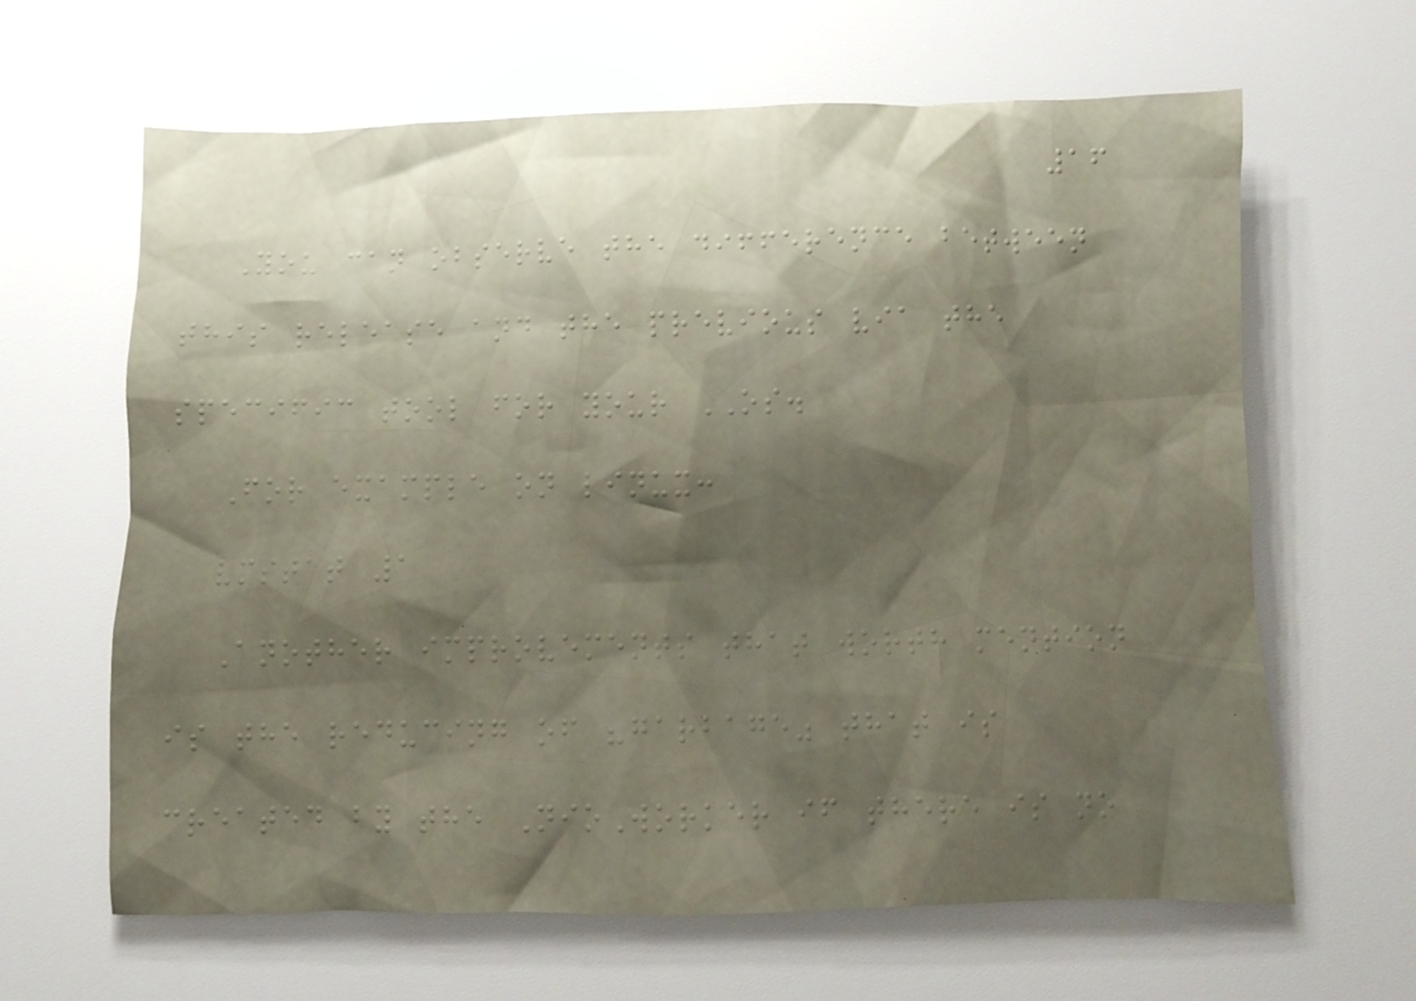16
You can observe the difference between
this release and the previous via the
specific tool for your OS.
For example on linux:
vmstat 1
Another improvements that worth mention
is the reducing of "garbage" that is
created by the NioWorker if there is no
